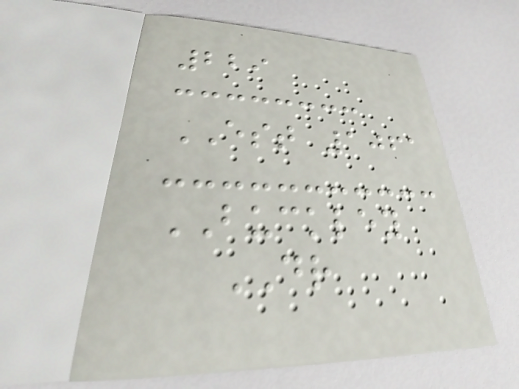229
EST 1061
BUCKLEY
DR
